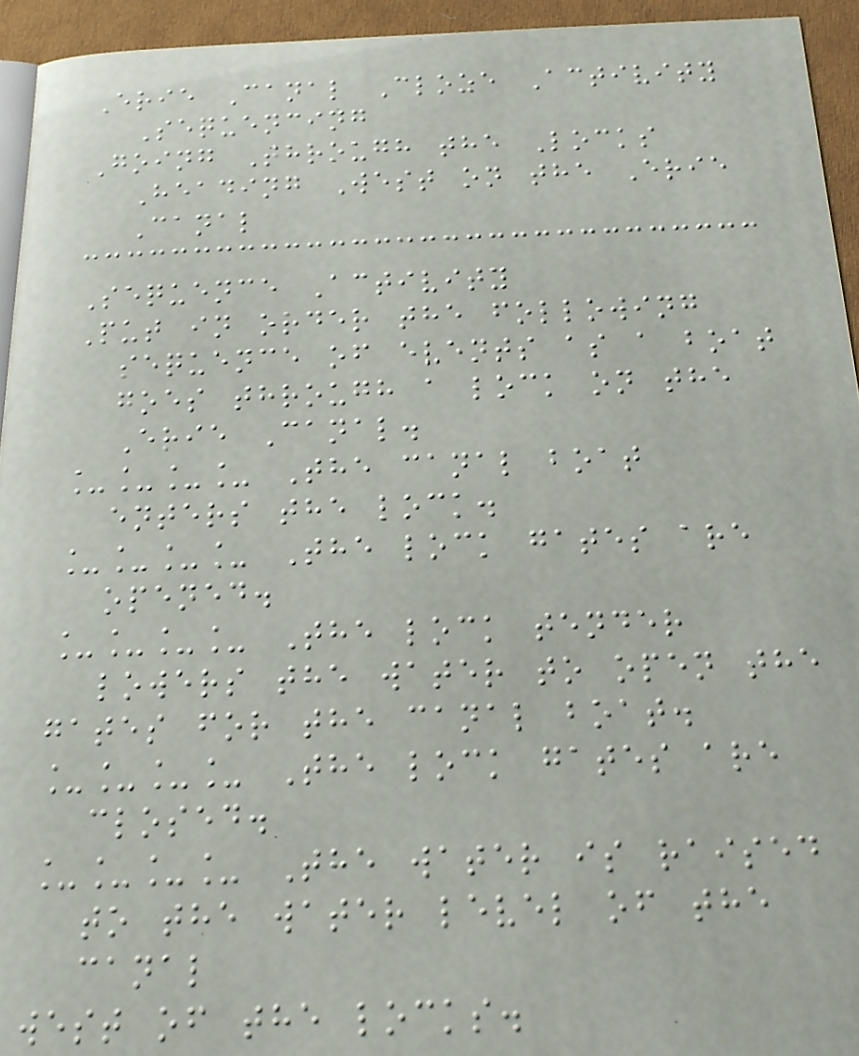Erie Canal Cloze Activity
Sequencing
Going Through the Locks
Heading West on the Erie
Canal
Sequence Activity
Put in order the following
sequence of events as a boat
goes through a lock on the
Erie Canal.
____ The canal boat
enters the lock.
____ The lock gates are
opened.
____ The lock tender
lowers the water to open the
gates for the canal boat.
____ The lock gates are
closed.
____ The water is raised
to the water level of the
canal
west of the locks.
